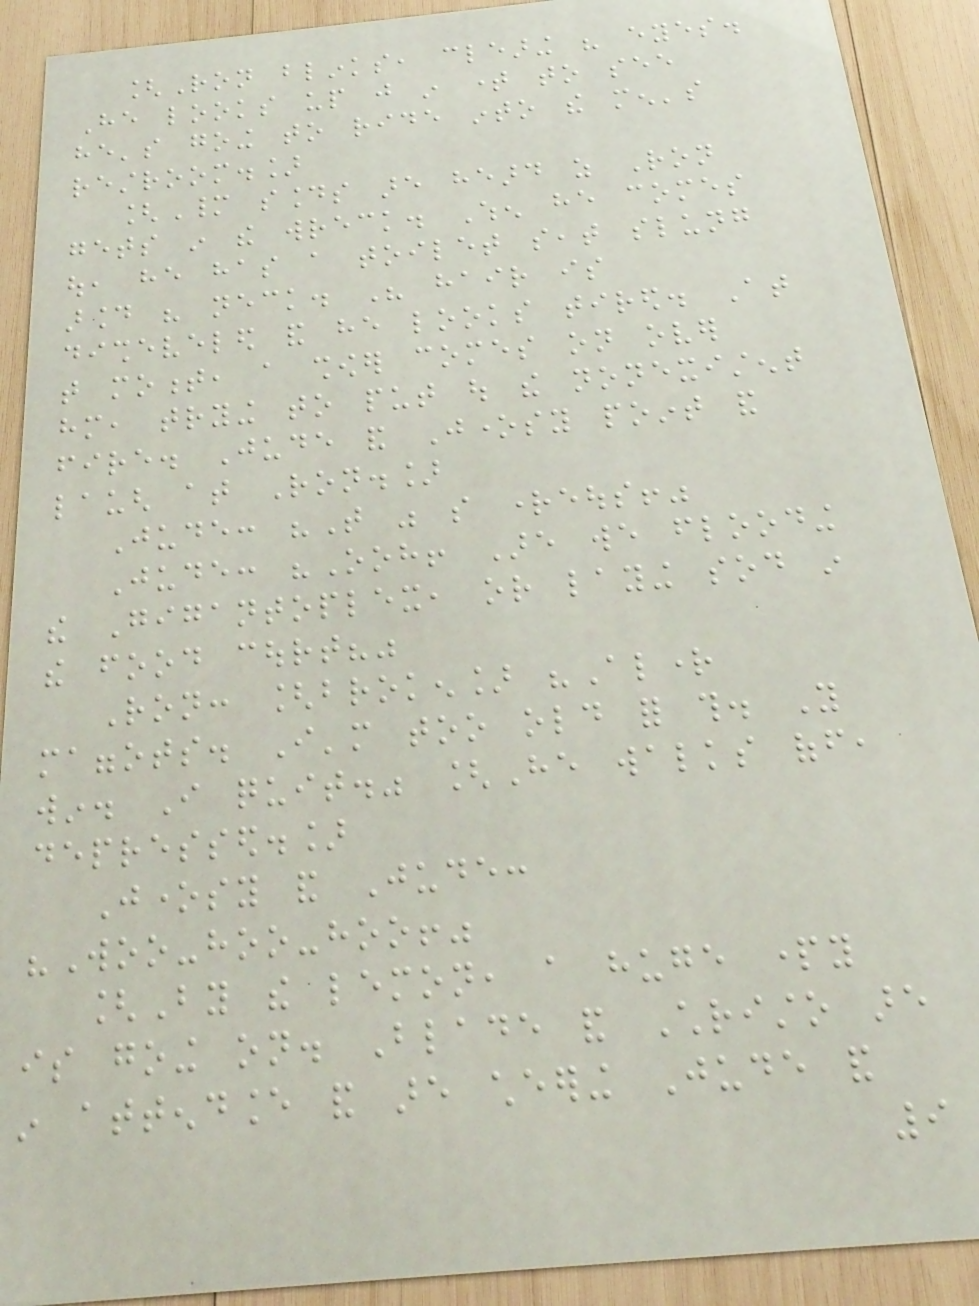[Ron blinks, clearing his eyes.
He looks up just in time to see
he's going to ride into the men's
restroom.]
[Many sounds are heard as Ron
gets in the wreck. When he comes
out, he has a toilet seat slung
around his neck. His hair is
disheveled and he looks tired. At
that moment, a shower comes on over
him, trying to put out the nonexistent
fire. Jude and Jonesy point and
laugh at Ron.]
Jude: "That was so righteous!"
Jude: "Ooh! Are we flooding
the Gigantoplex, or laying sod in
the food court?"
Ron: [broken] "Alright
maggots. I'm too old for this. You
win. I quit." [He walks off,
depressed.]
Jonesy and Jude:
"Woo-hoo-hoo!"
[By the lemon, a huge party
is going on. Blade and Christo are
in attendance and are cheering Jude and
9
